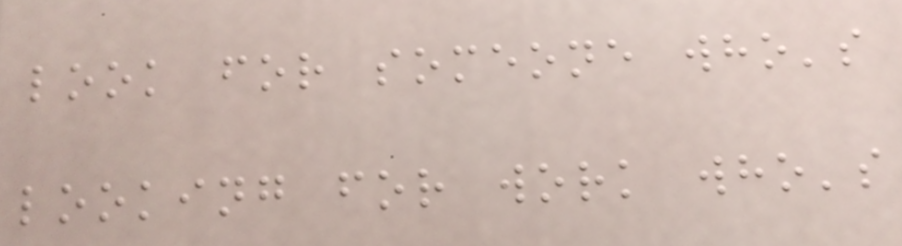look for someone who's
looking for work who's
